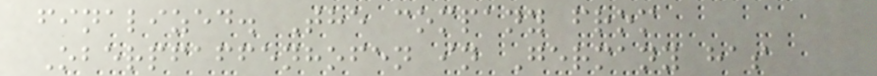finalized. The company from
Oberpfaffenhofen in Germany has
